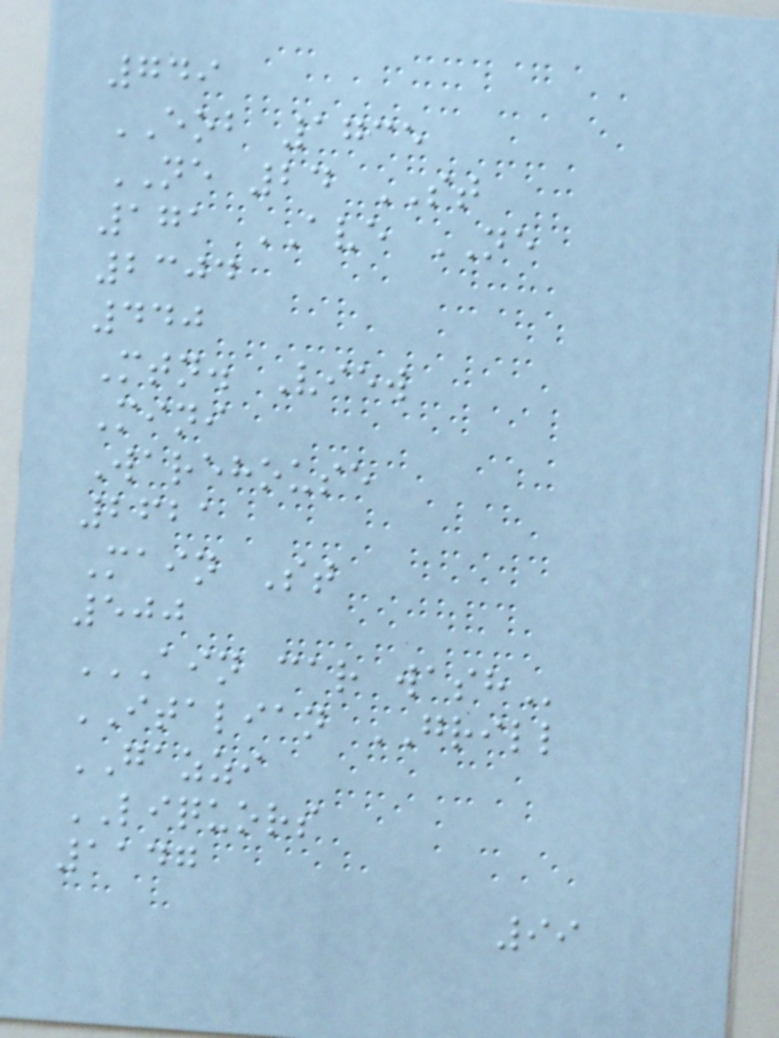749
EOB 1735
NE 24 ST
171 AVE NE
2304
440
Mtn. View
Mini
Warehouse
2621
Main St
500
AIN CAR WASH
ITALIAN GRILL
GAZZI
LIQUORS
1147
99
